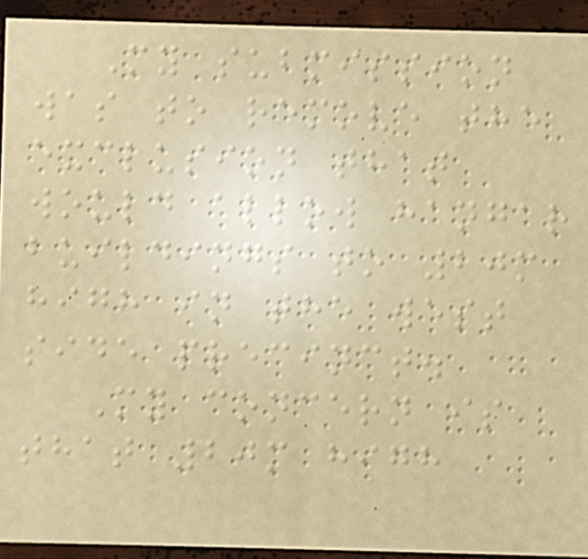My submission
was to remove the
exclusion that
would allow hangar
buildings to 20m
high in the west
side precinct.
My concern is
that 20m high
